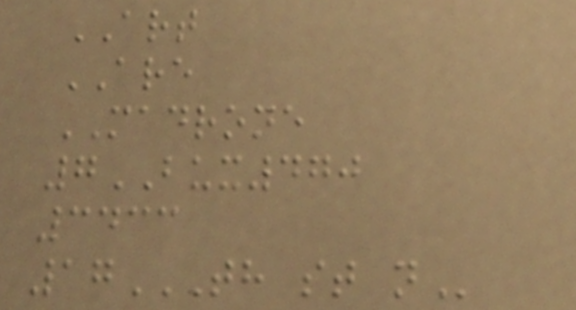ART
ARE
MADRONE
7BUX470
3433
17TH ST N
